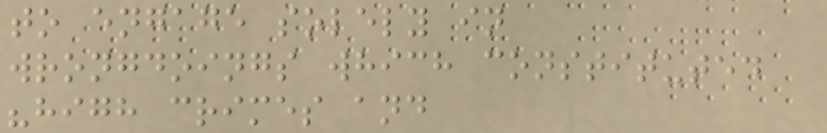to engage solely in
wrongdoings which constituted
"high crimes and
